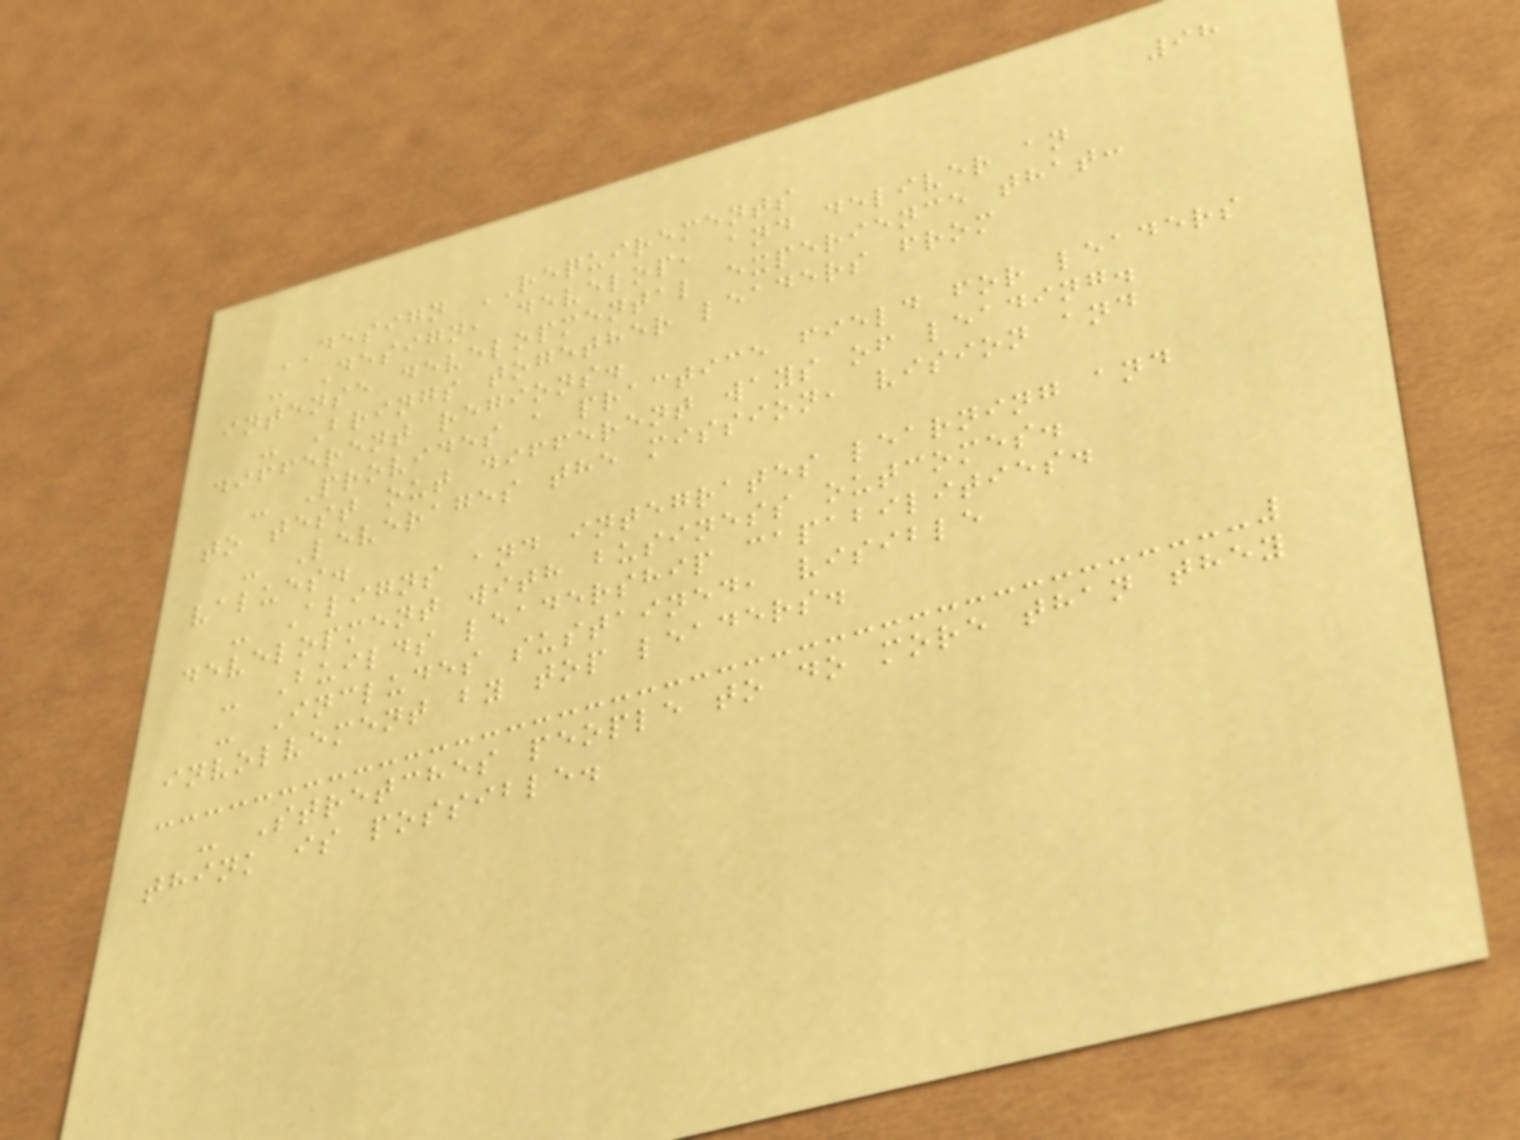98
DESIGN REQUIREMENTS
- Design, develop, and deliver an
intense developmental experience that:
- Brings together leaders from
different regions.
- Provides a practice field for leaders
to test out different ways of leading.
- Leverages the mission, vision and
values.
- Aligns and integrates learning and
development with business outcomes.
- Builds leadership capabilities.
- Includes sustained, visible
involvement by top leaders.
- Stretches people to do more than they
think is possible.
